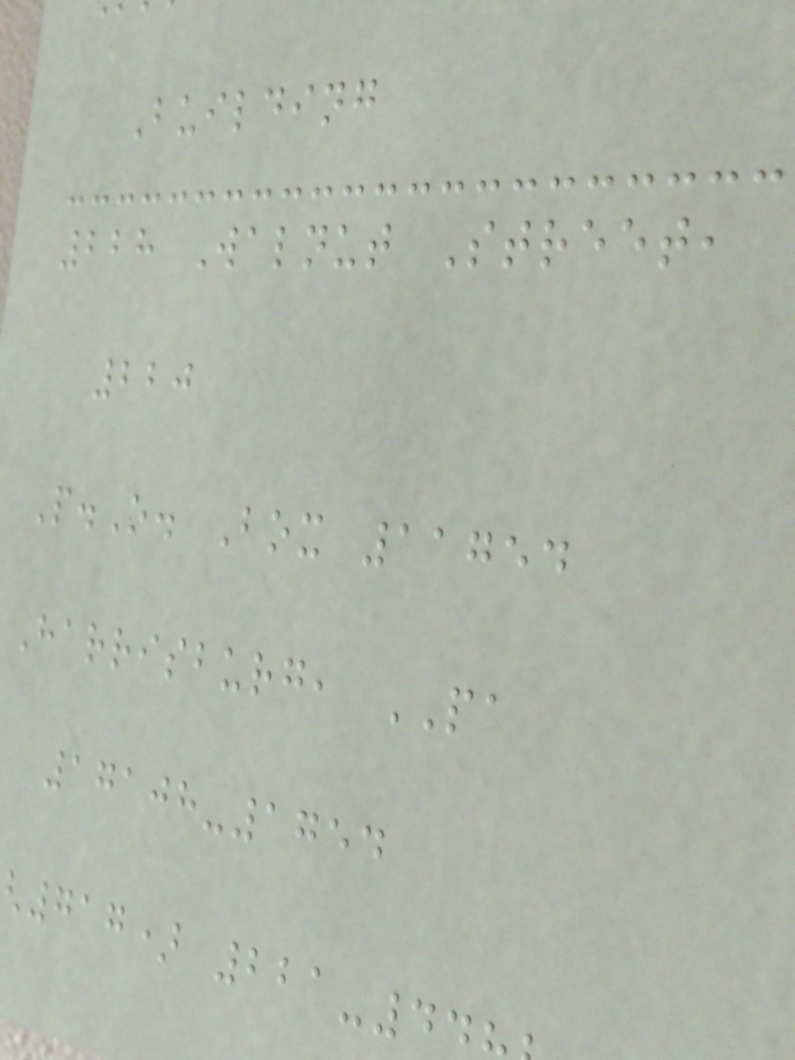Building
228 Walnut Street,
220
P.O. Box 11754
Harrisburg, PA
17108-1754
717) 221-4
